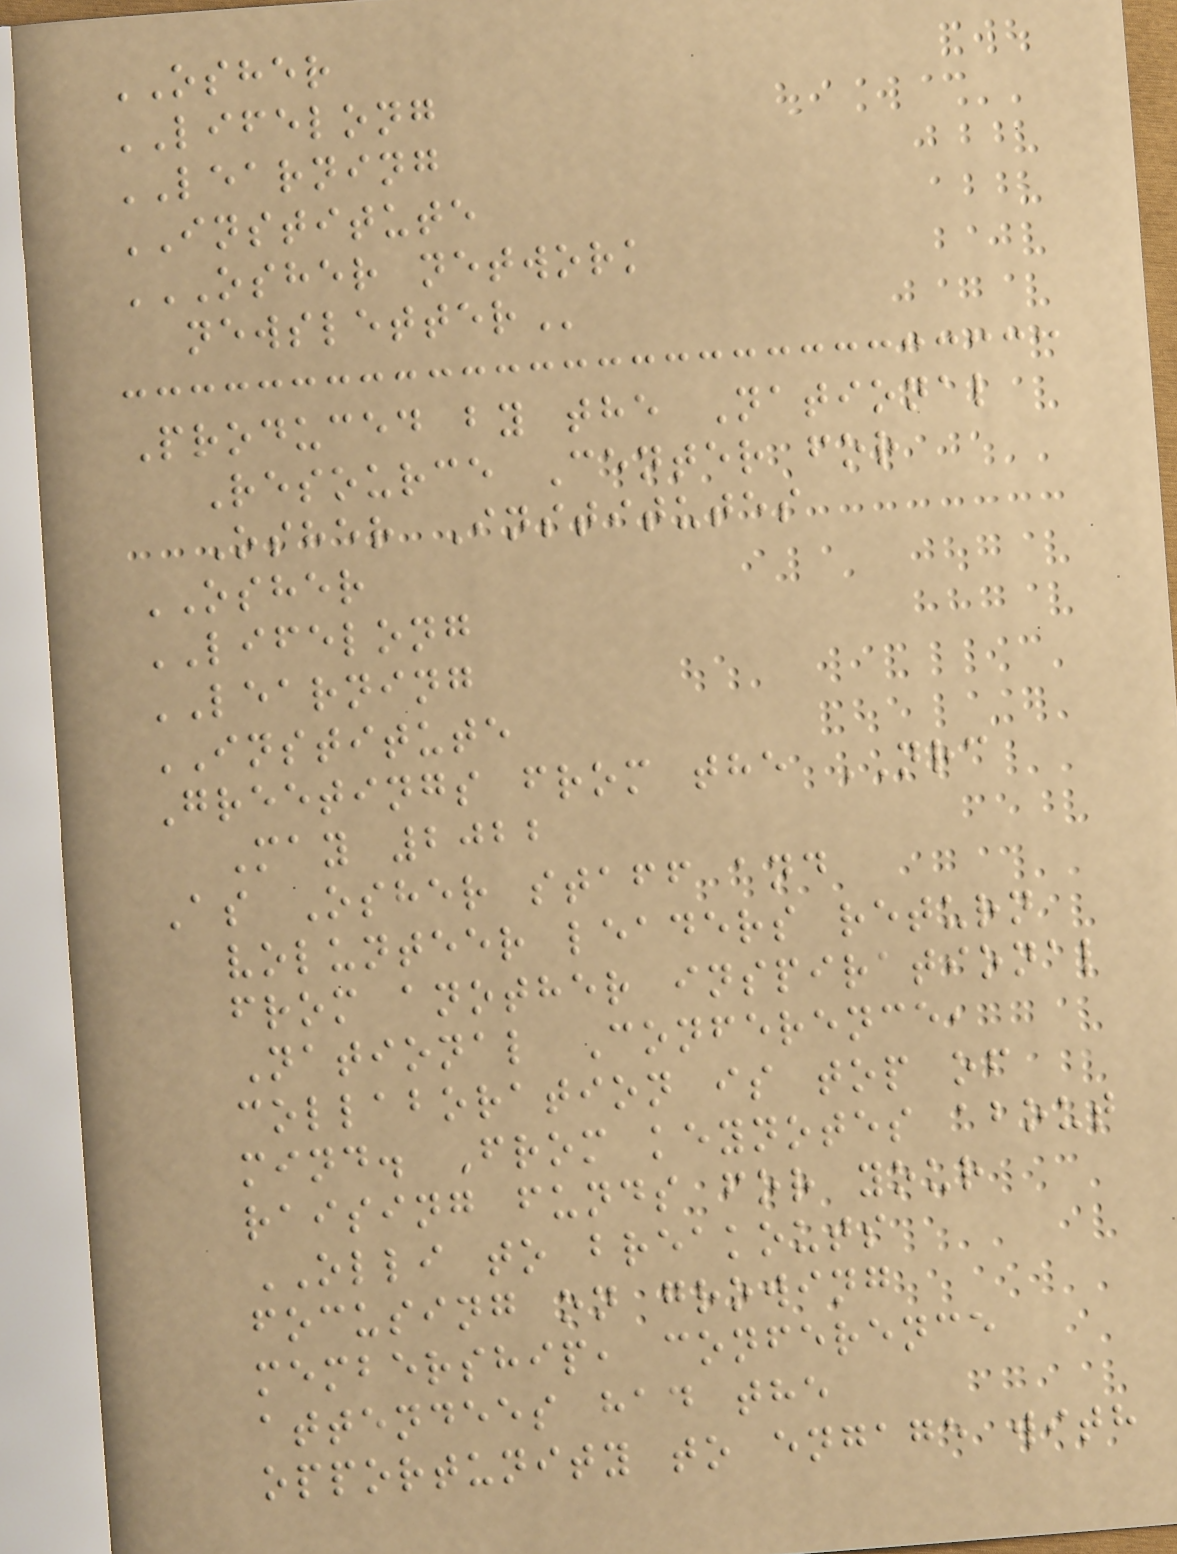OSHER
LIFELONG
LEARNING
INSTITUTE
OSHER NETWORK
NEWSLETTER
Produced by the National
Resource Center for
Osher Institutes
OSHER
LIFELONG
LEARNING
INSTITUTE
Greetings from the NRC
May 2022
As Osher staff and
volunteer leaders return
from another inspirational
National Conference,
collaboration is top of
mind. From keynotes about
raising funds for your
OLLI to breakouts
focusing on growing
membership, conference
attendees had the
opportunity to engage with
